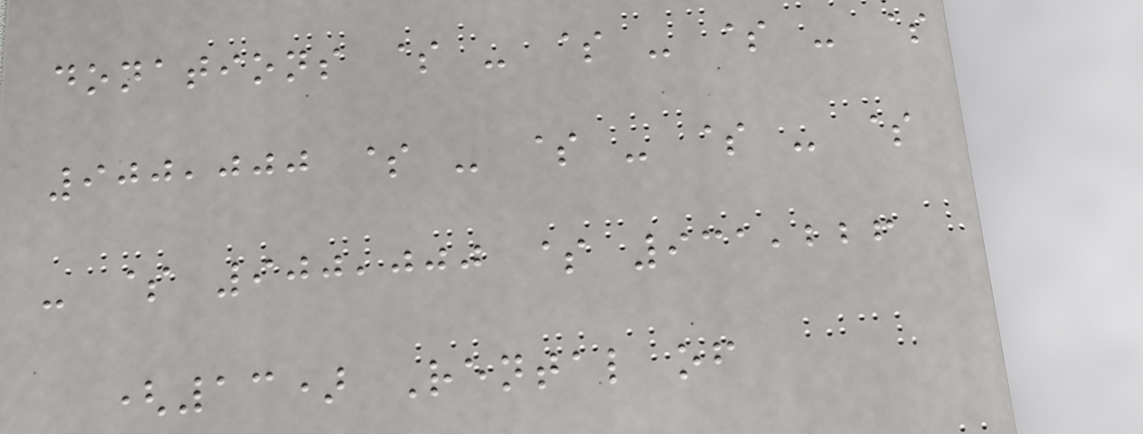donations $ - $ - $ - $
900,000 $ - $ - $ - $
- $ 900,000 $ 931,226
(13) Rental of
